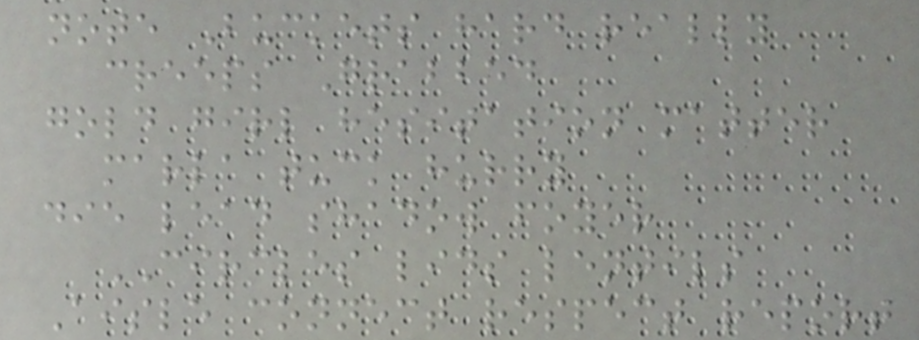note Buckets hard really
creeps Grabbed
gold girl hesitation matter
marla tuck hurry
die lead shadow foyer
CIRCLES lids lentils
Aisle connect respect report
